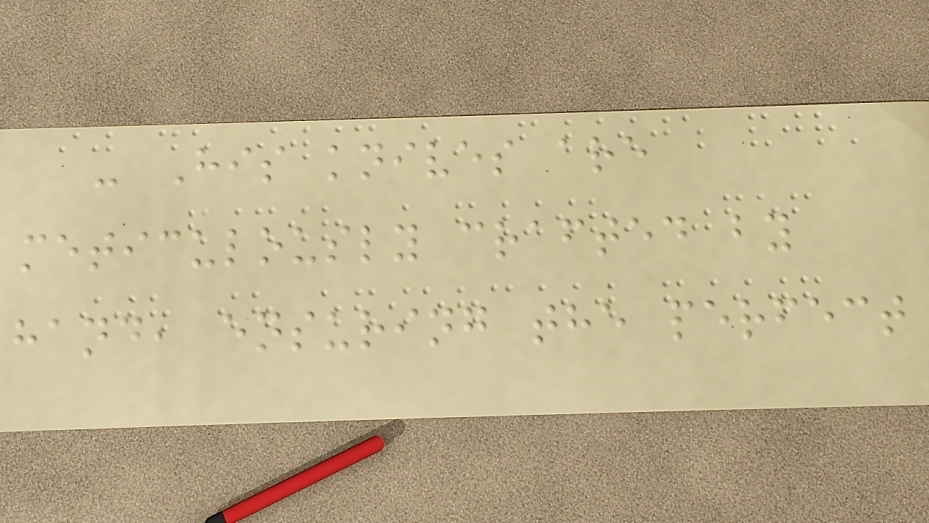- His knives are
meticulously crafted by
hand, ensuring the perfect
